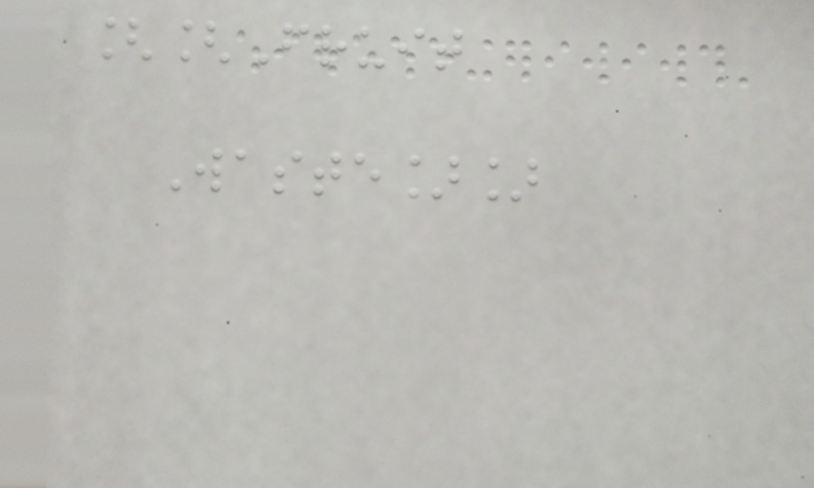[[Fruit
Waste]]
